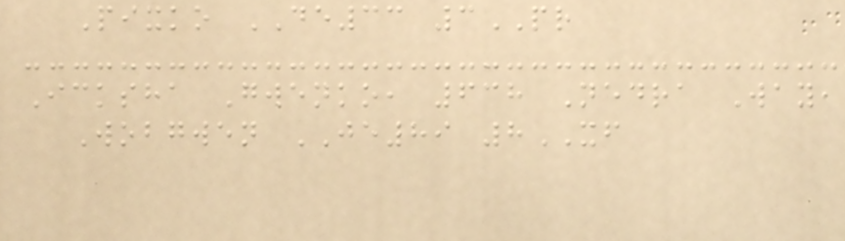Pixko DE33 3PR
Icksha Gwenko, 638 Nedra Way,
Wobgwen JE89 8XF
